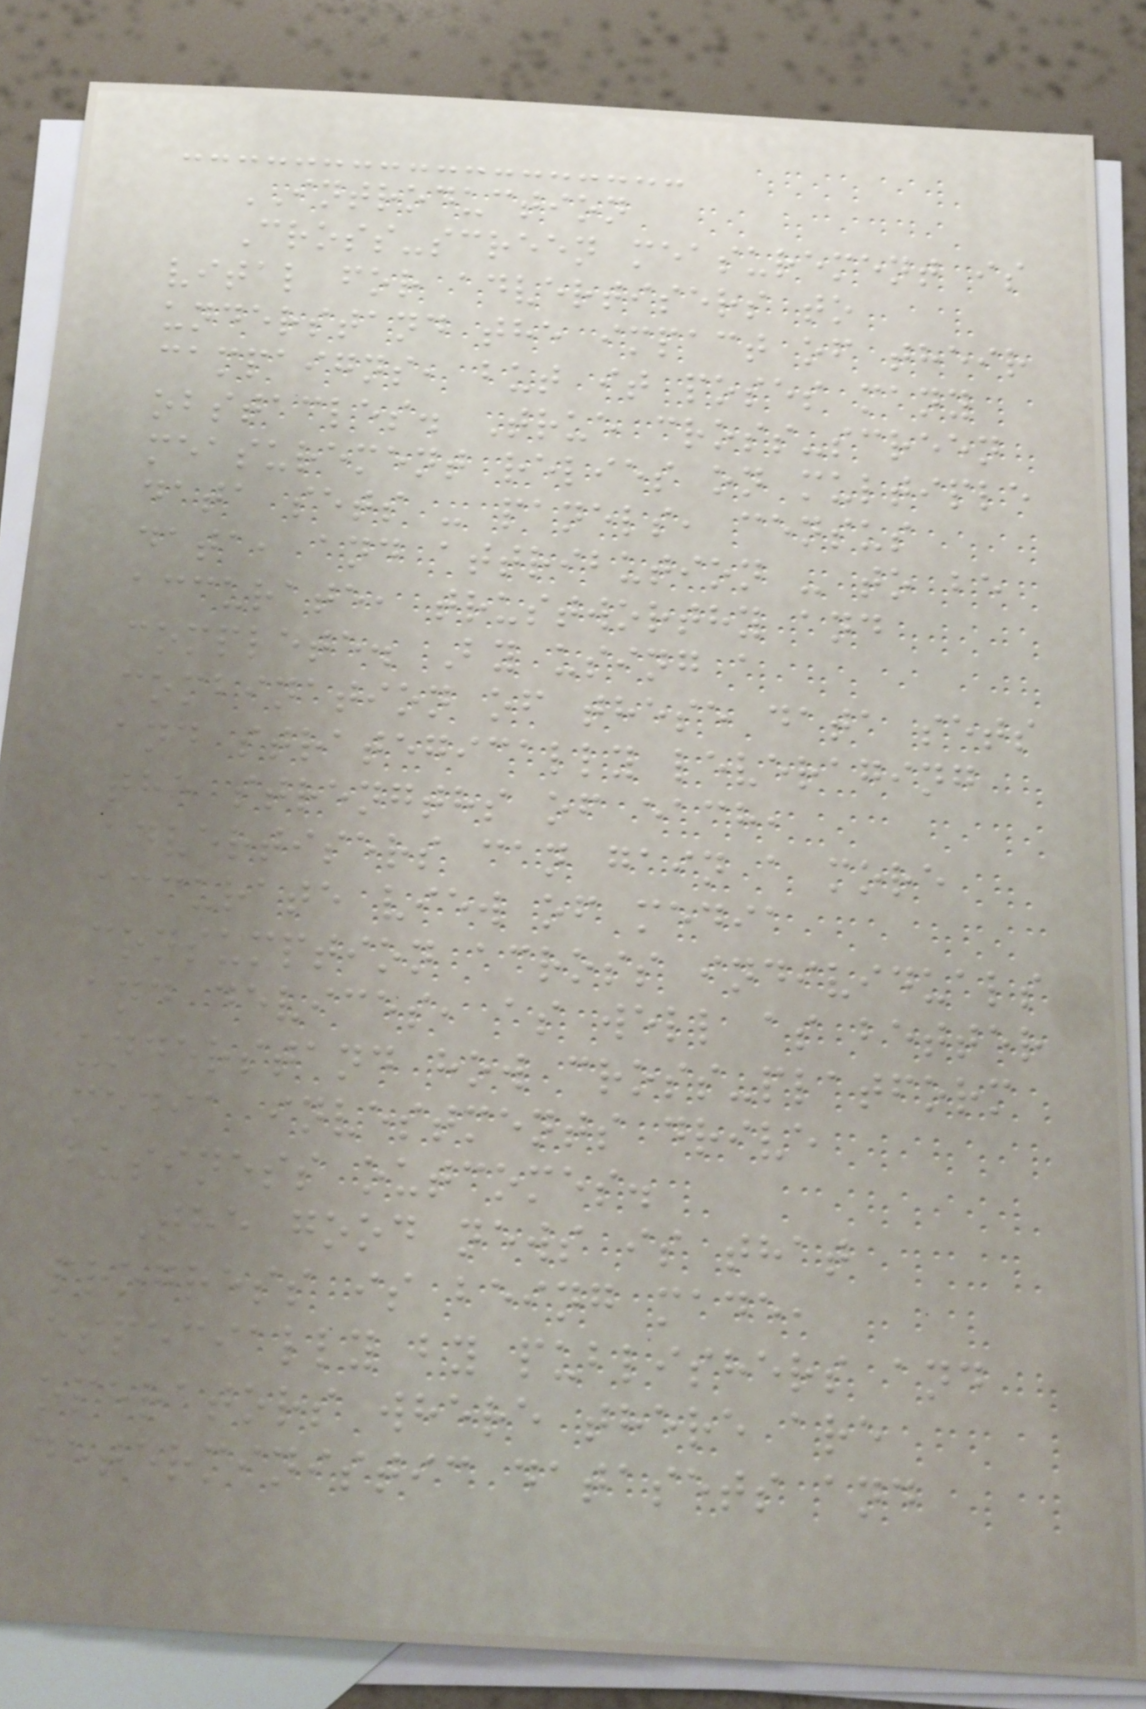INTRODUCTION
Cross-screen measurement is
vital for advertisers to
understand the impact of their
campaigns, but it poses many
obstacles. True cross-screen
measurement relies on multiple
data sets - panels, census
data, and attribution - to be
accurate, trustworthy and
complete. By using a
combination of these data sets
and strategically leveraging
the strengths of each,
advertisers can gain a more
accurate view of media
consumption across individuals
and devices, as well as better
understand how cross-platform
media investments drive
business outcomes.
The good news is that
progress is being made,
especially by publishers and
operators where there are
deterministic datasets and
